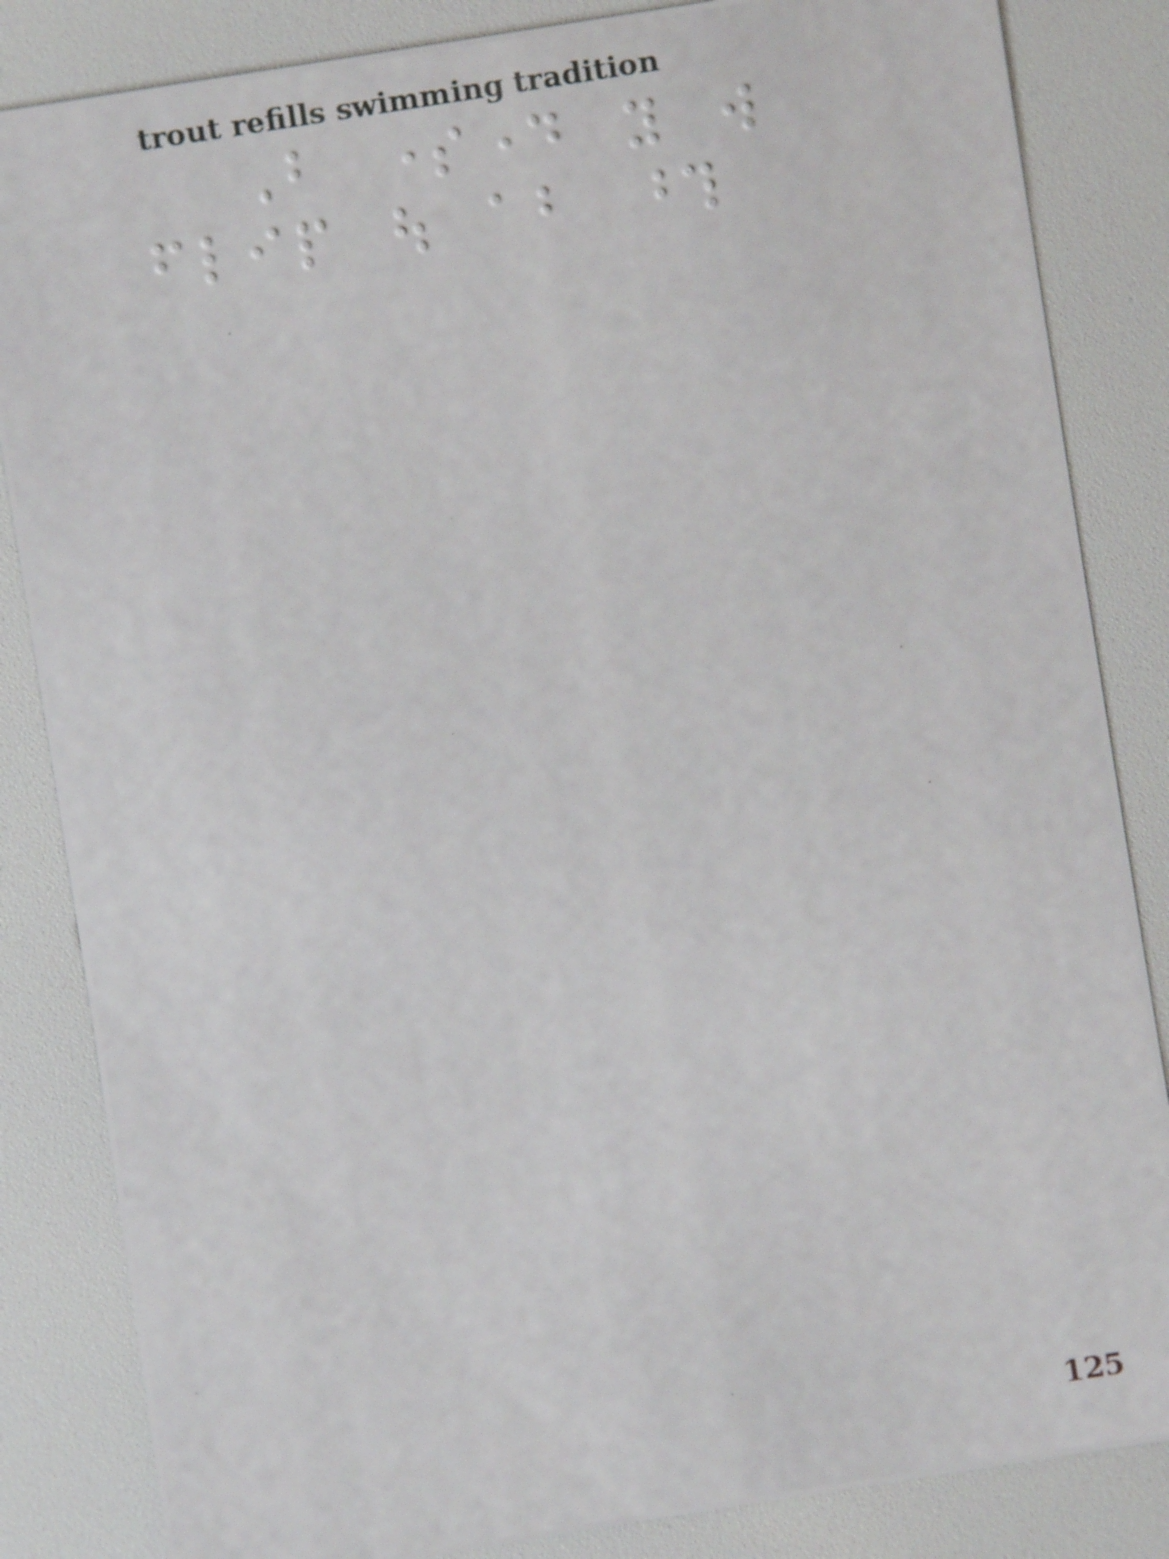But someday you will
flip out about those
